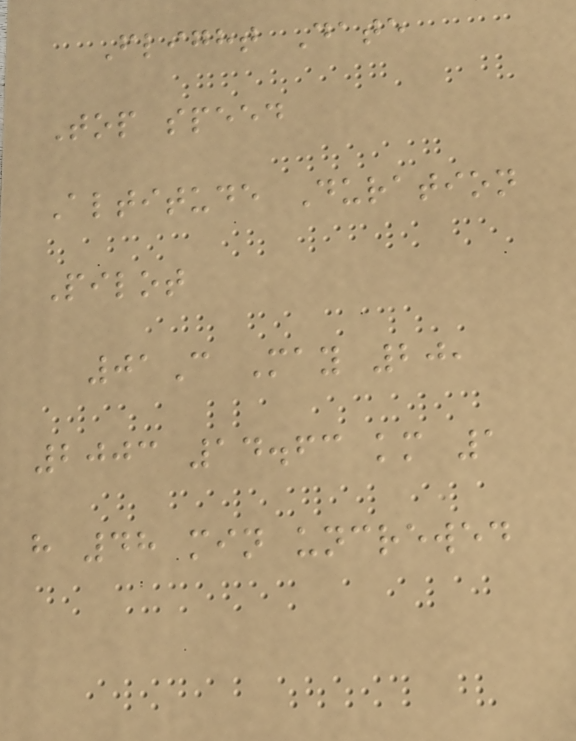Flight Date
Top speed
Altitude Duration
Pilot
01C May 20,
2003 14.63 km 1
h 48 min uncrewed
